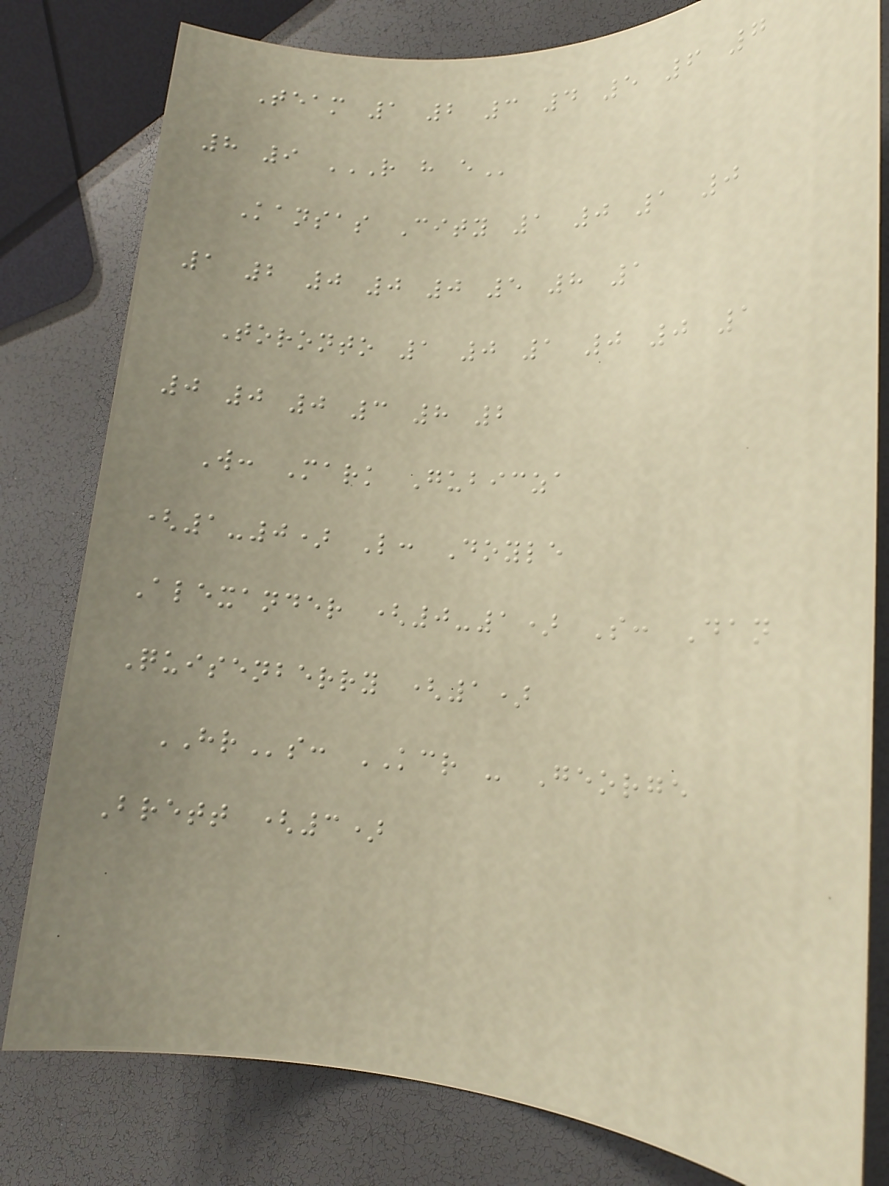Team 1 2 3 4 5 6 7
8 9 R H E
Kansas City 1 0 1 0
1 2 0 0 0 5 8 1
Toronto 1 0 1 0 0 1
0 0 0 3 8 2
W: Mark Gubicza
(1-0) L: Doyle
Alexander (0-1) S: Dan
Quisenberry (1)
HRs: KCR - George
Brett (3)
